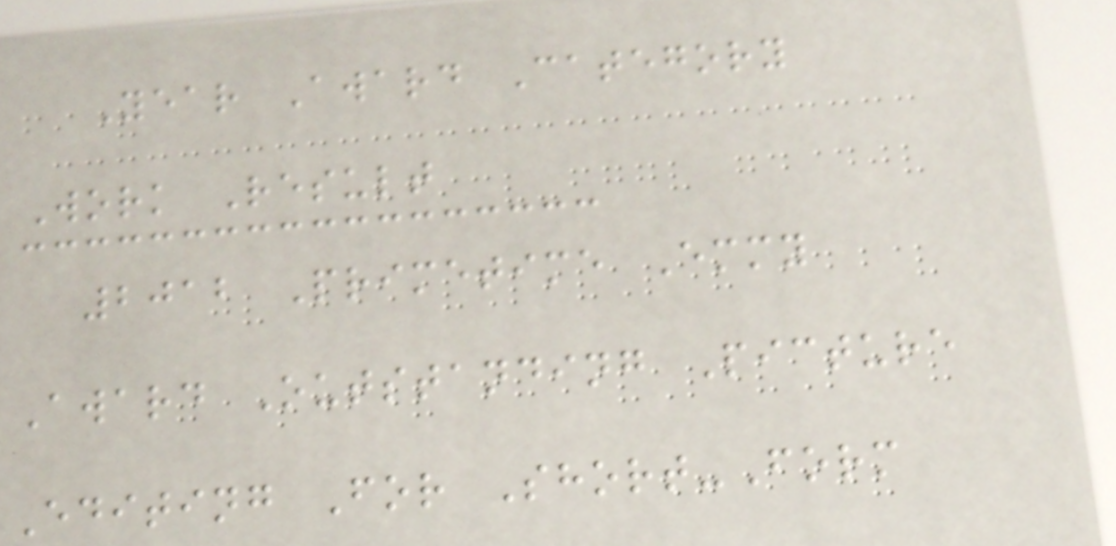Year Award Category
Work Result
2012 Primetime Emmy
Award Outstanding Picture
Editing For Short-Form
